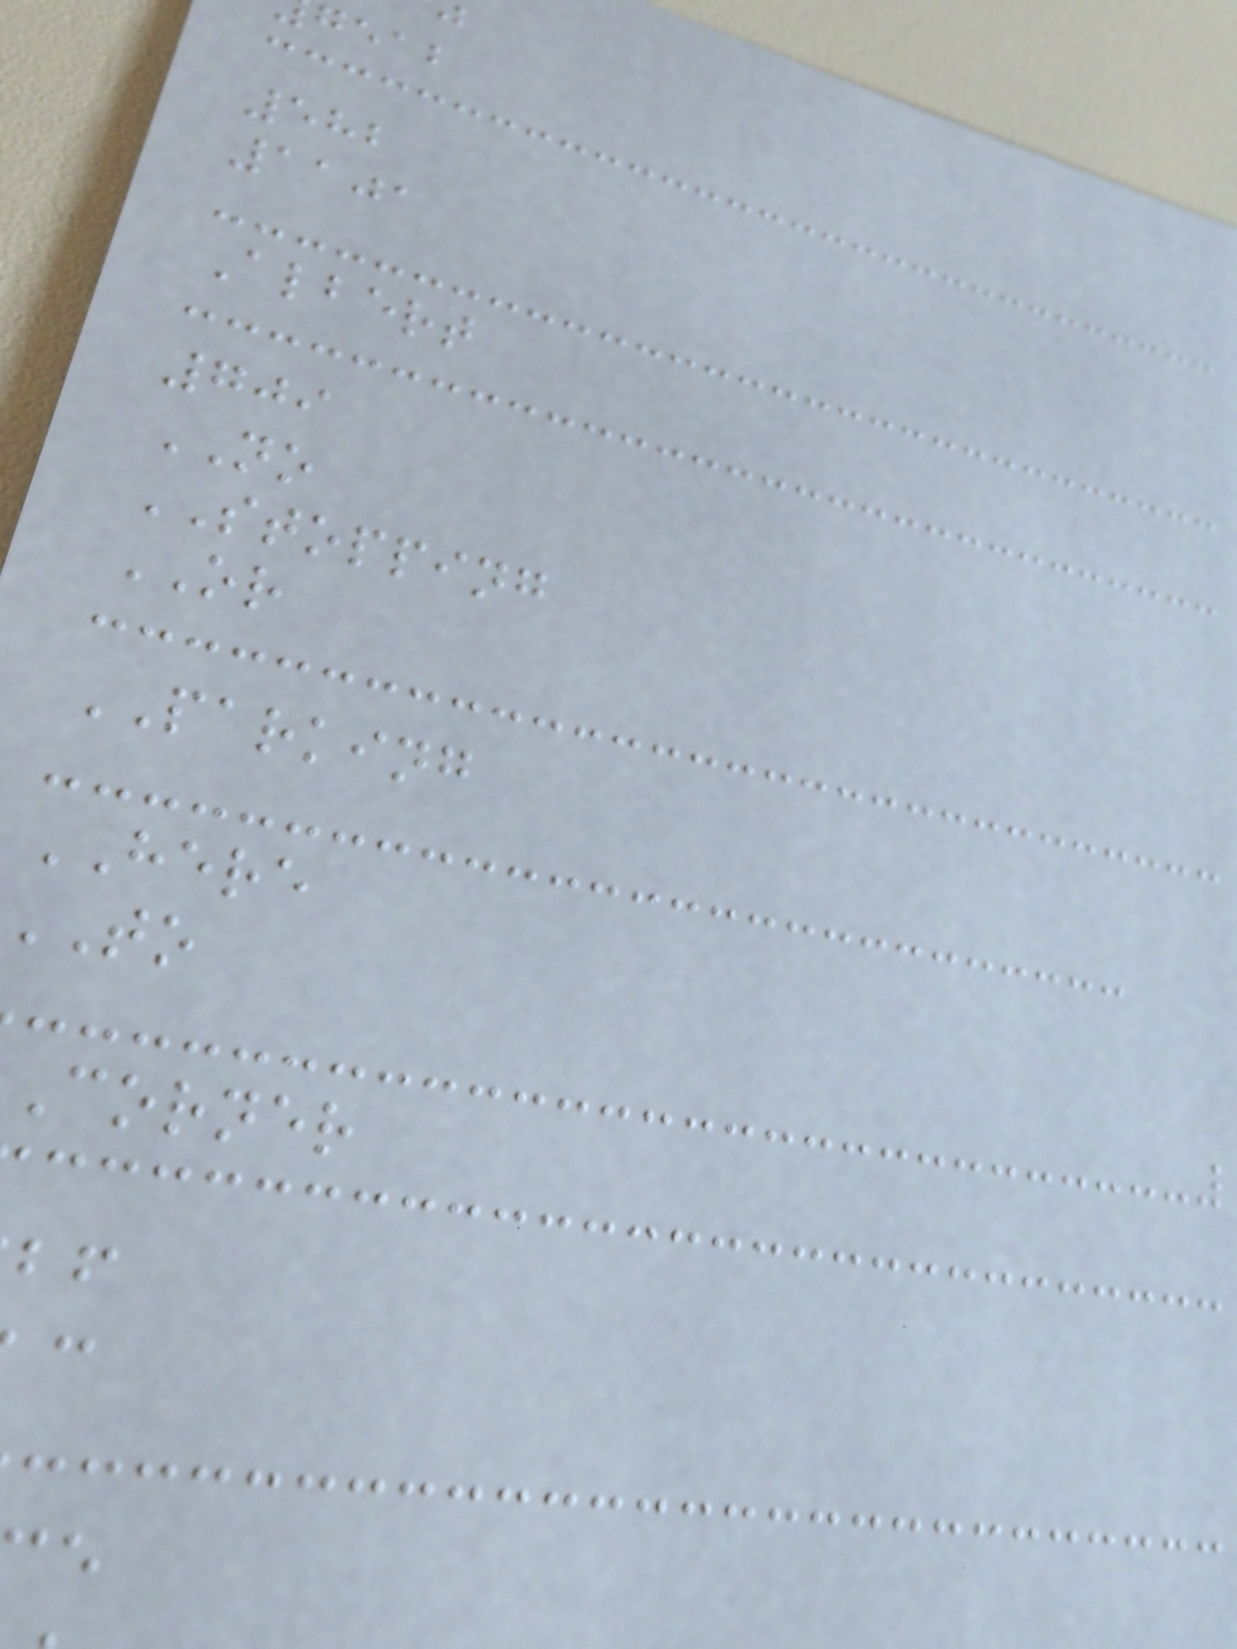geab
582
1101
Albert
709
NO
STOPPING
OR
PARKING
HERE
corner
